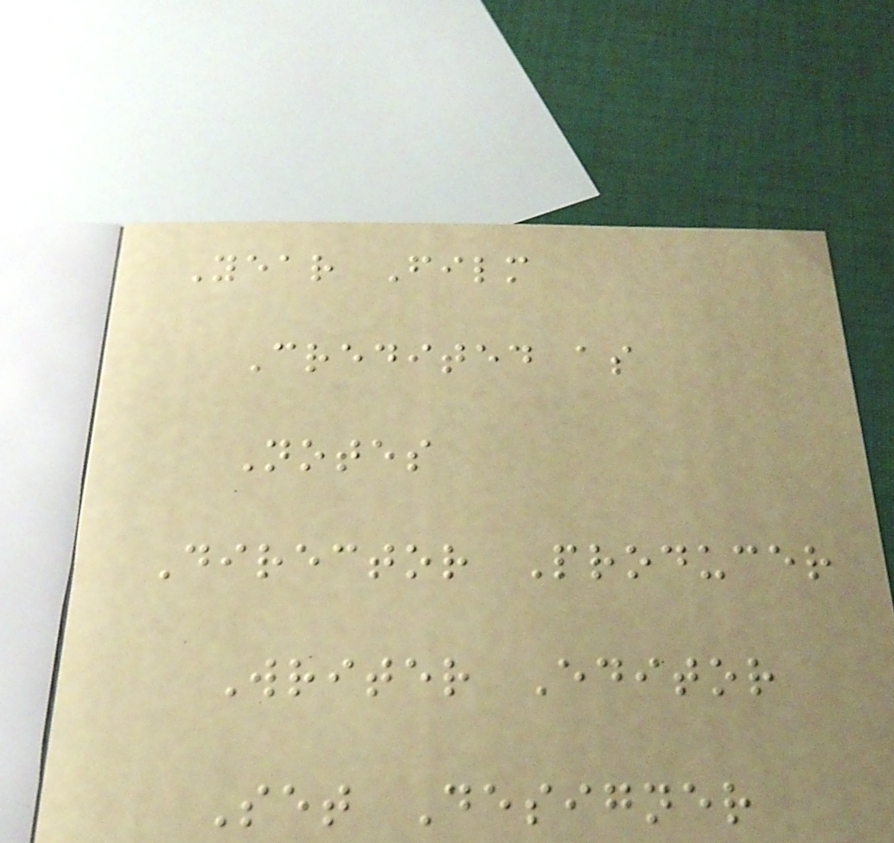Year Film
Credited as
Notes
Director Producer
Writer Editor
Set Designer
